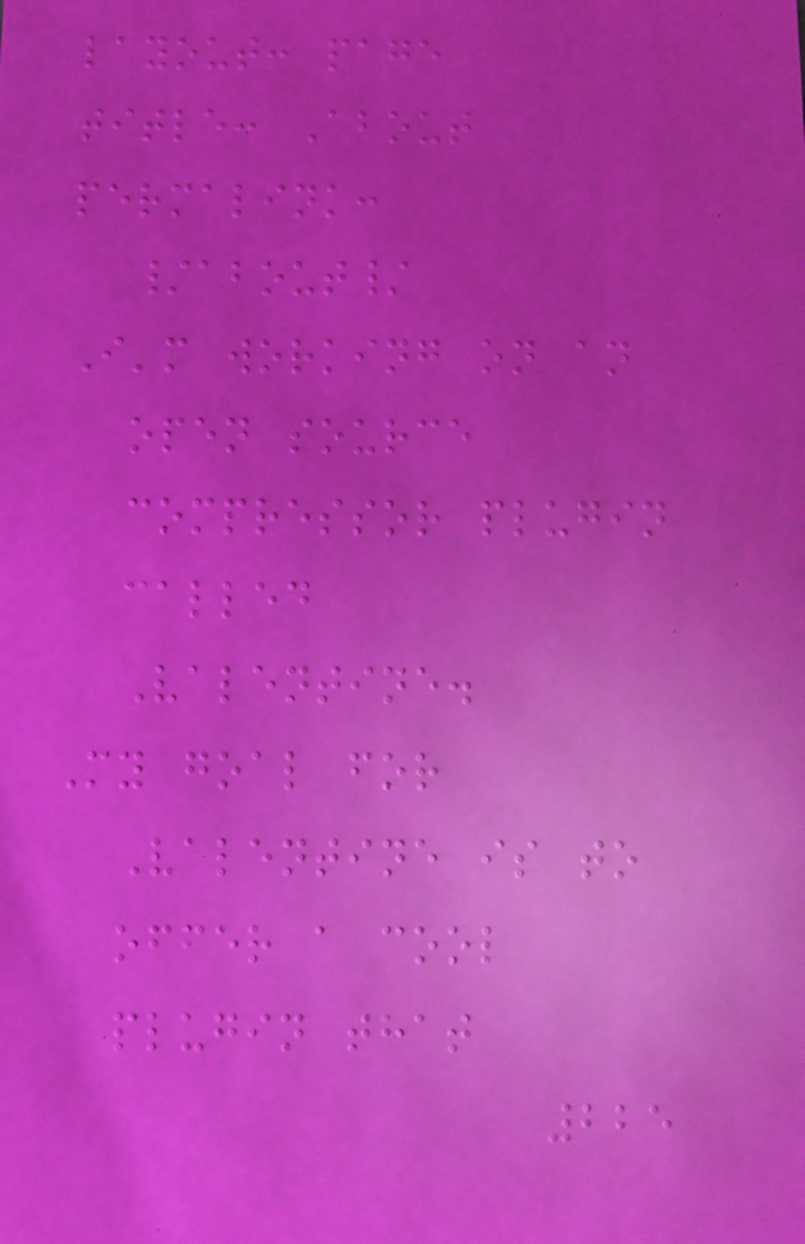layout: page
title: About
permalink:
/about/
I'm working on an
open source
compressor plugin
called
Valentine.
My goal for
Valentine is to
offer a cool
plugin that
225
